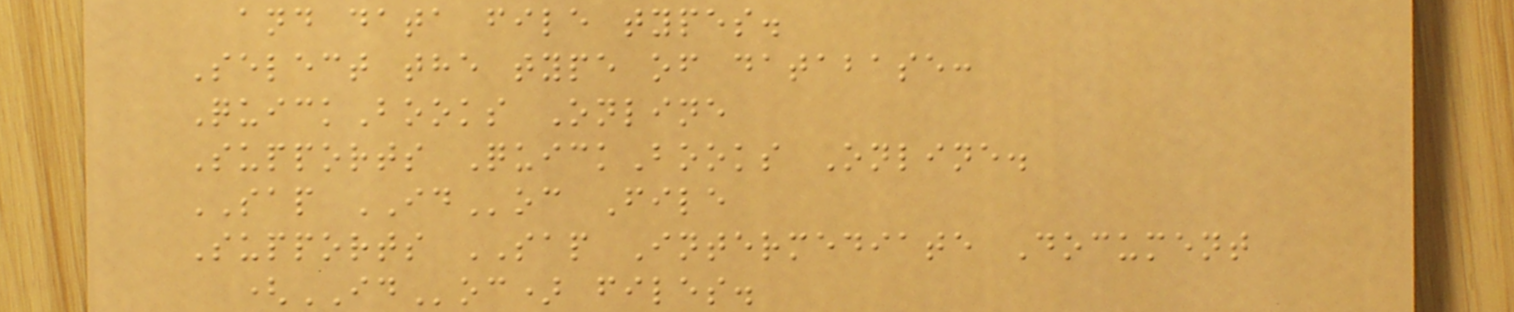and data file types.
Select the type of database:
QuickBooks Online
Supports QuickBooks Online.
SAP IDoc File
Supports SAP Intermediate Document
(IDoc) files.
